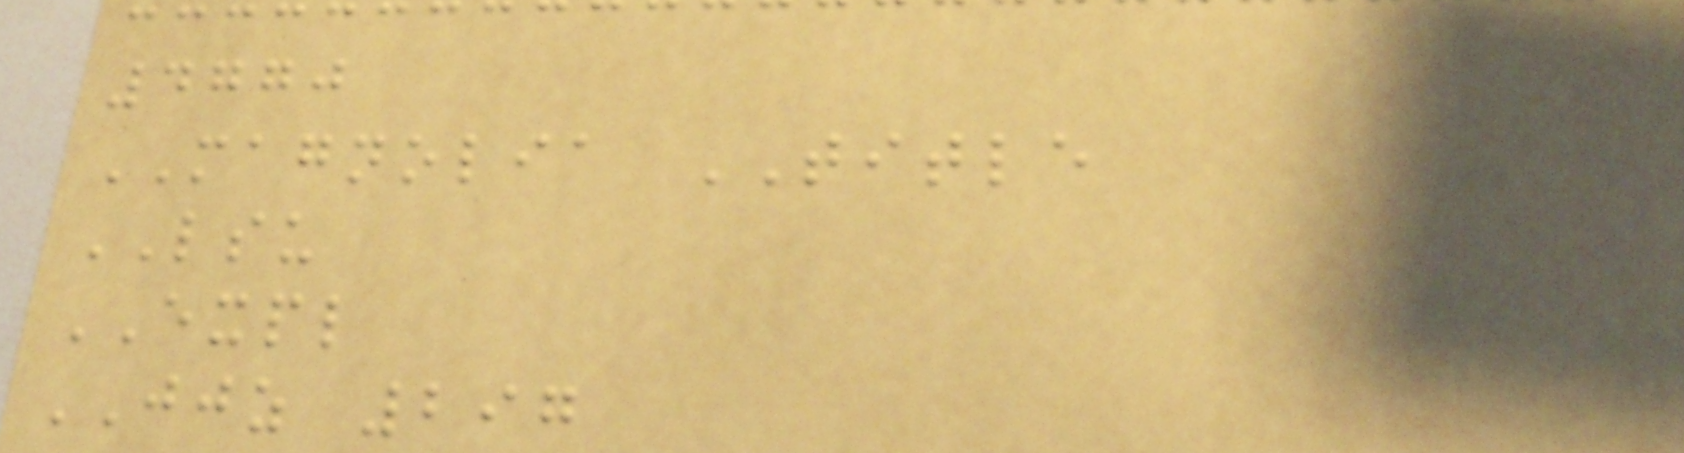4770
MAGNOLIA TITLE
LSU
EXPL
JJZ 297
